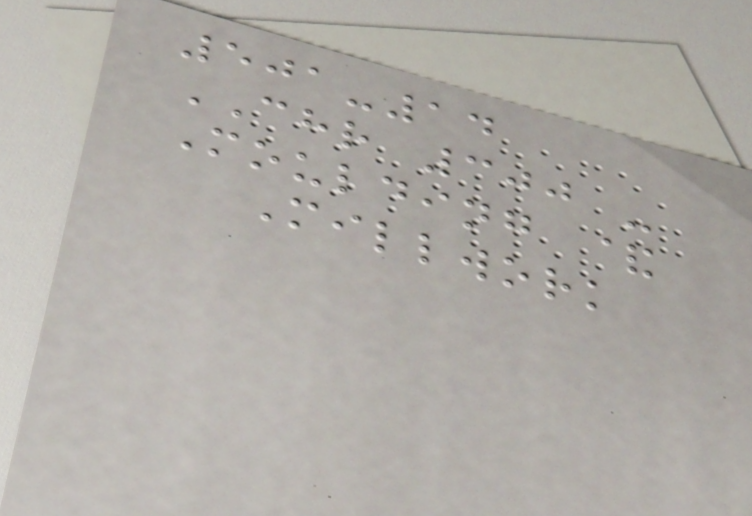501-14
CHR 300 -
Moulding &
Millwork
